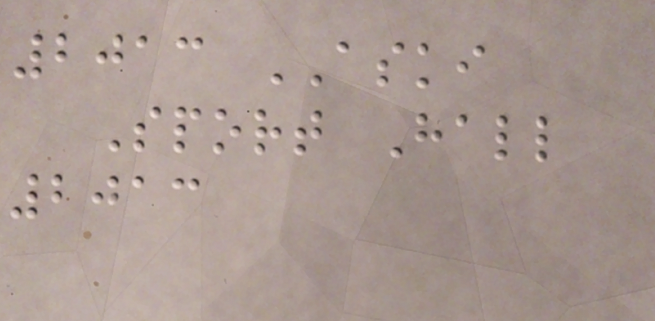2013 ASKI
Sport Hall
2013
